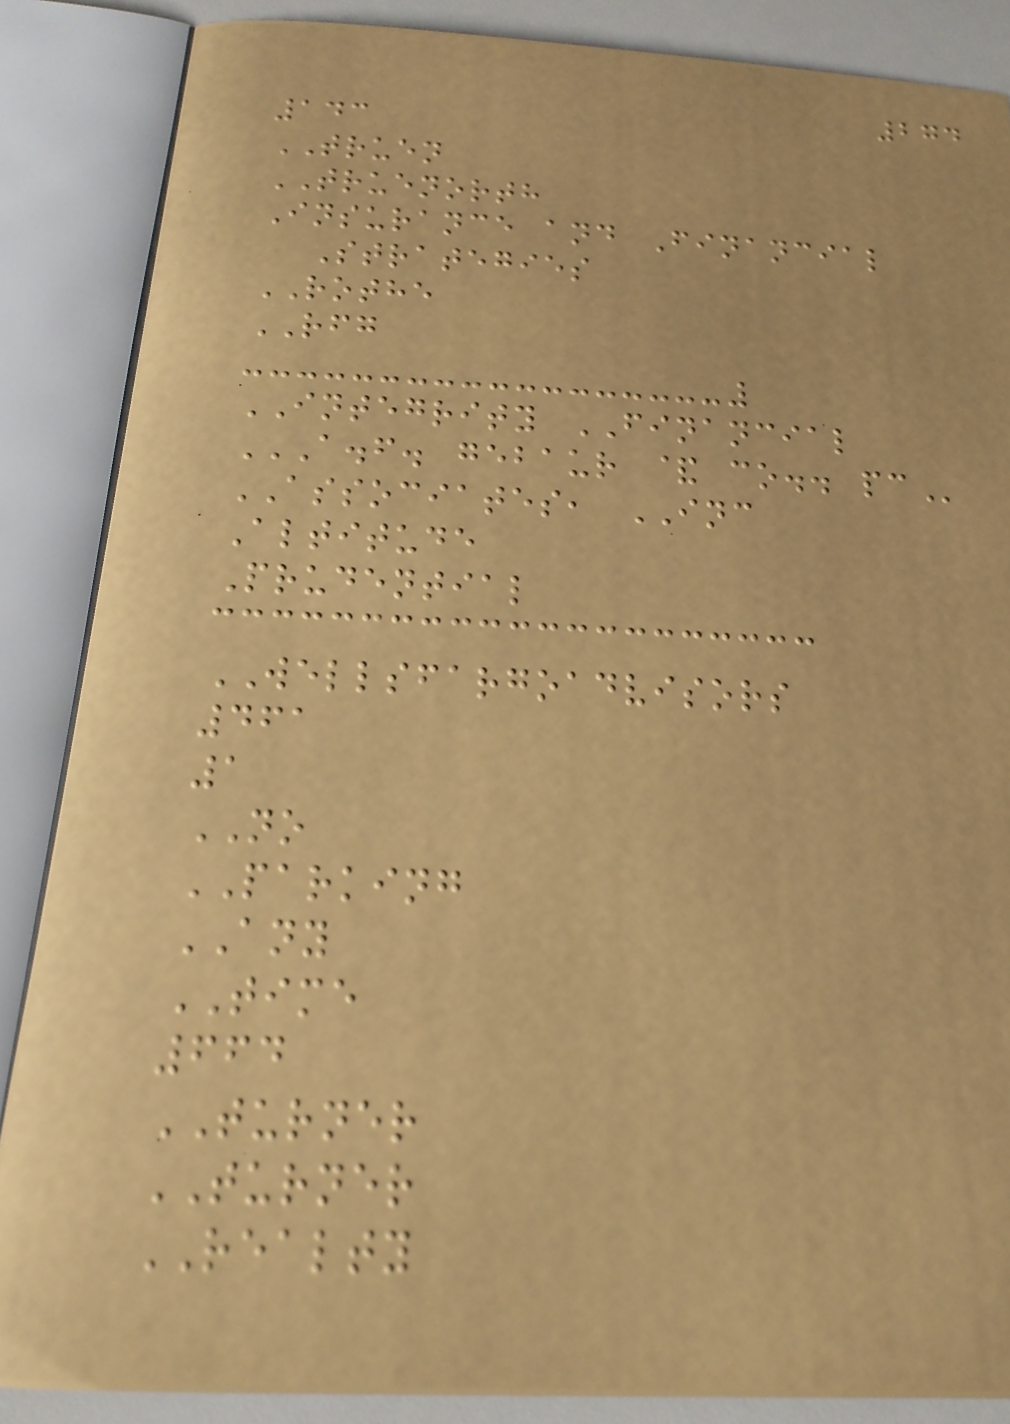274
143
TRUEN
TRUENORTH
Insurance and Financial
Strategies
ROTHE
RFG
INTEGRITY FINANCIAL
A.F. GEBAUR & CO.. PC
ASSOCIATES, INC
Altitude
Prudential
WELLSFARGOADVISORS
461
1
NO
PARKING
ANY
TIME
664
TURNER
TURNER
REALTY
